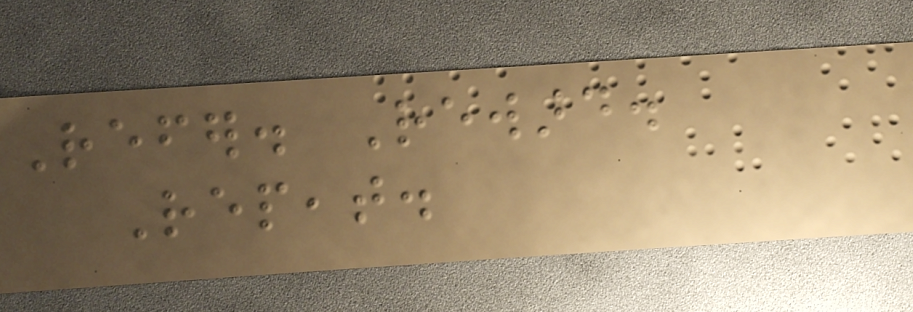Refer. Reward.
Repeat.
